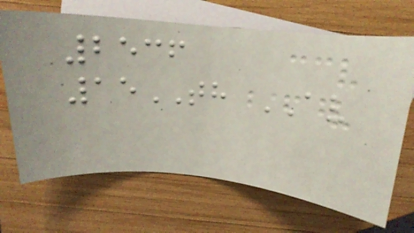2536
15TH AV
